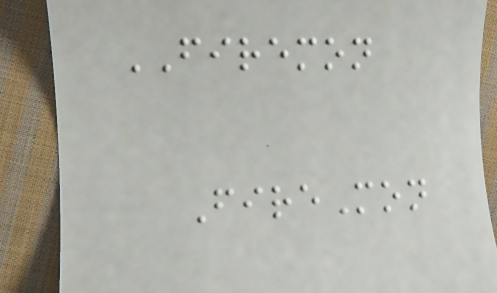FIREMON
FireMon
